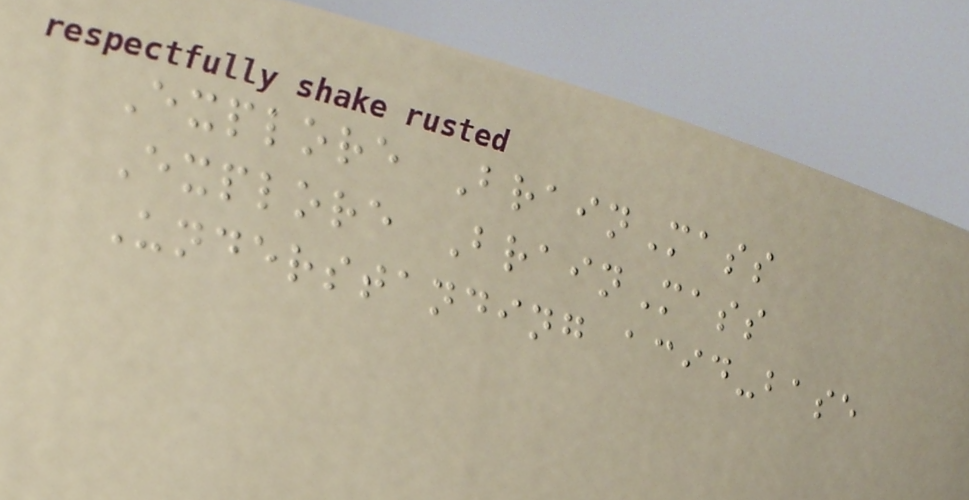Explore BrainMass
Explore BrainMass
Understanding acid-base
